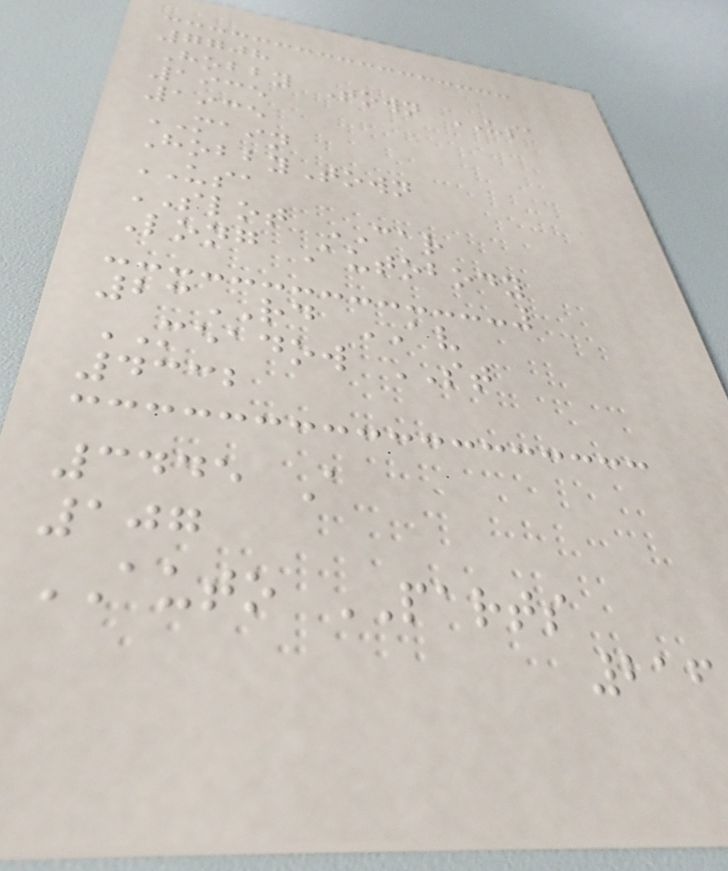7708
Hobby Town USA
1935
1935
MAIN
HobbyTown
USA
SLOT CAR
Long Autobody
23RD AV
MEADOW ST
4332
3445 A
107
AUTO PARTS
216
